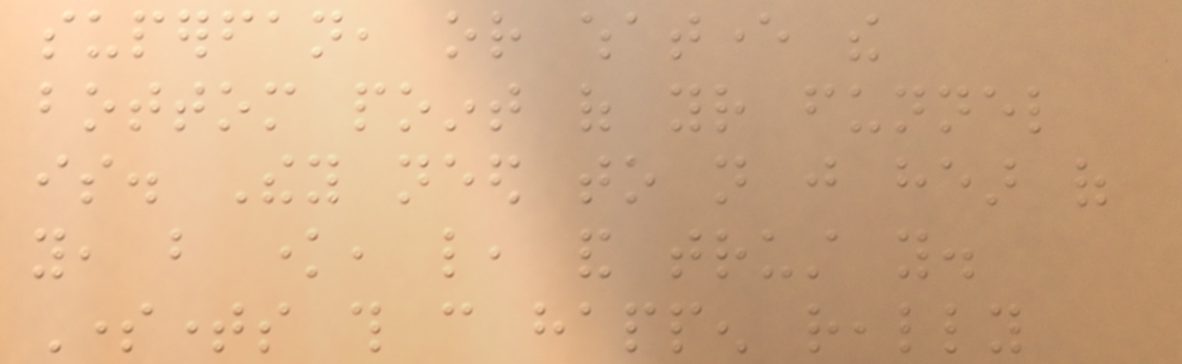superfan, or whatever the
bottom point of your funnel
is. They need to not just hear of
you, but know, like, and trust you.
Sometimes this can happen really
